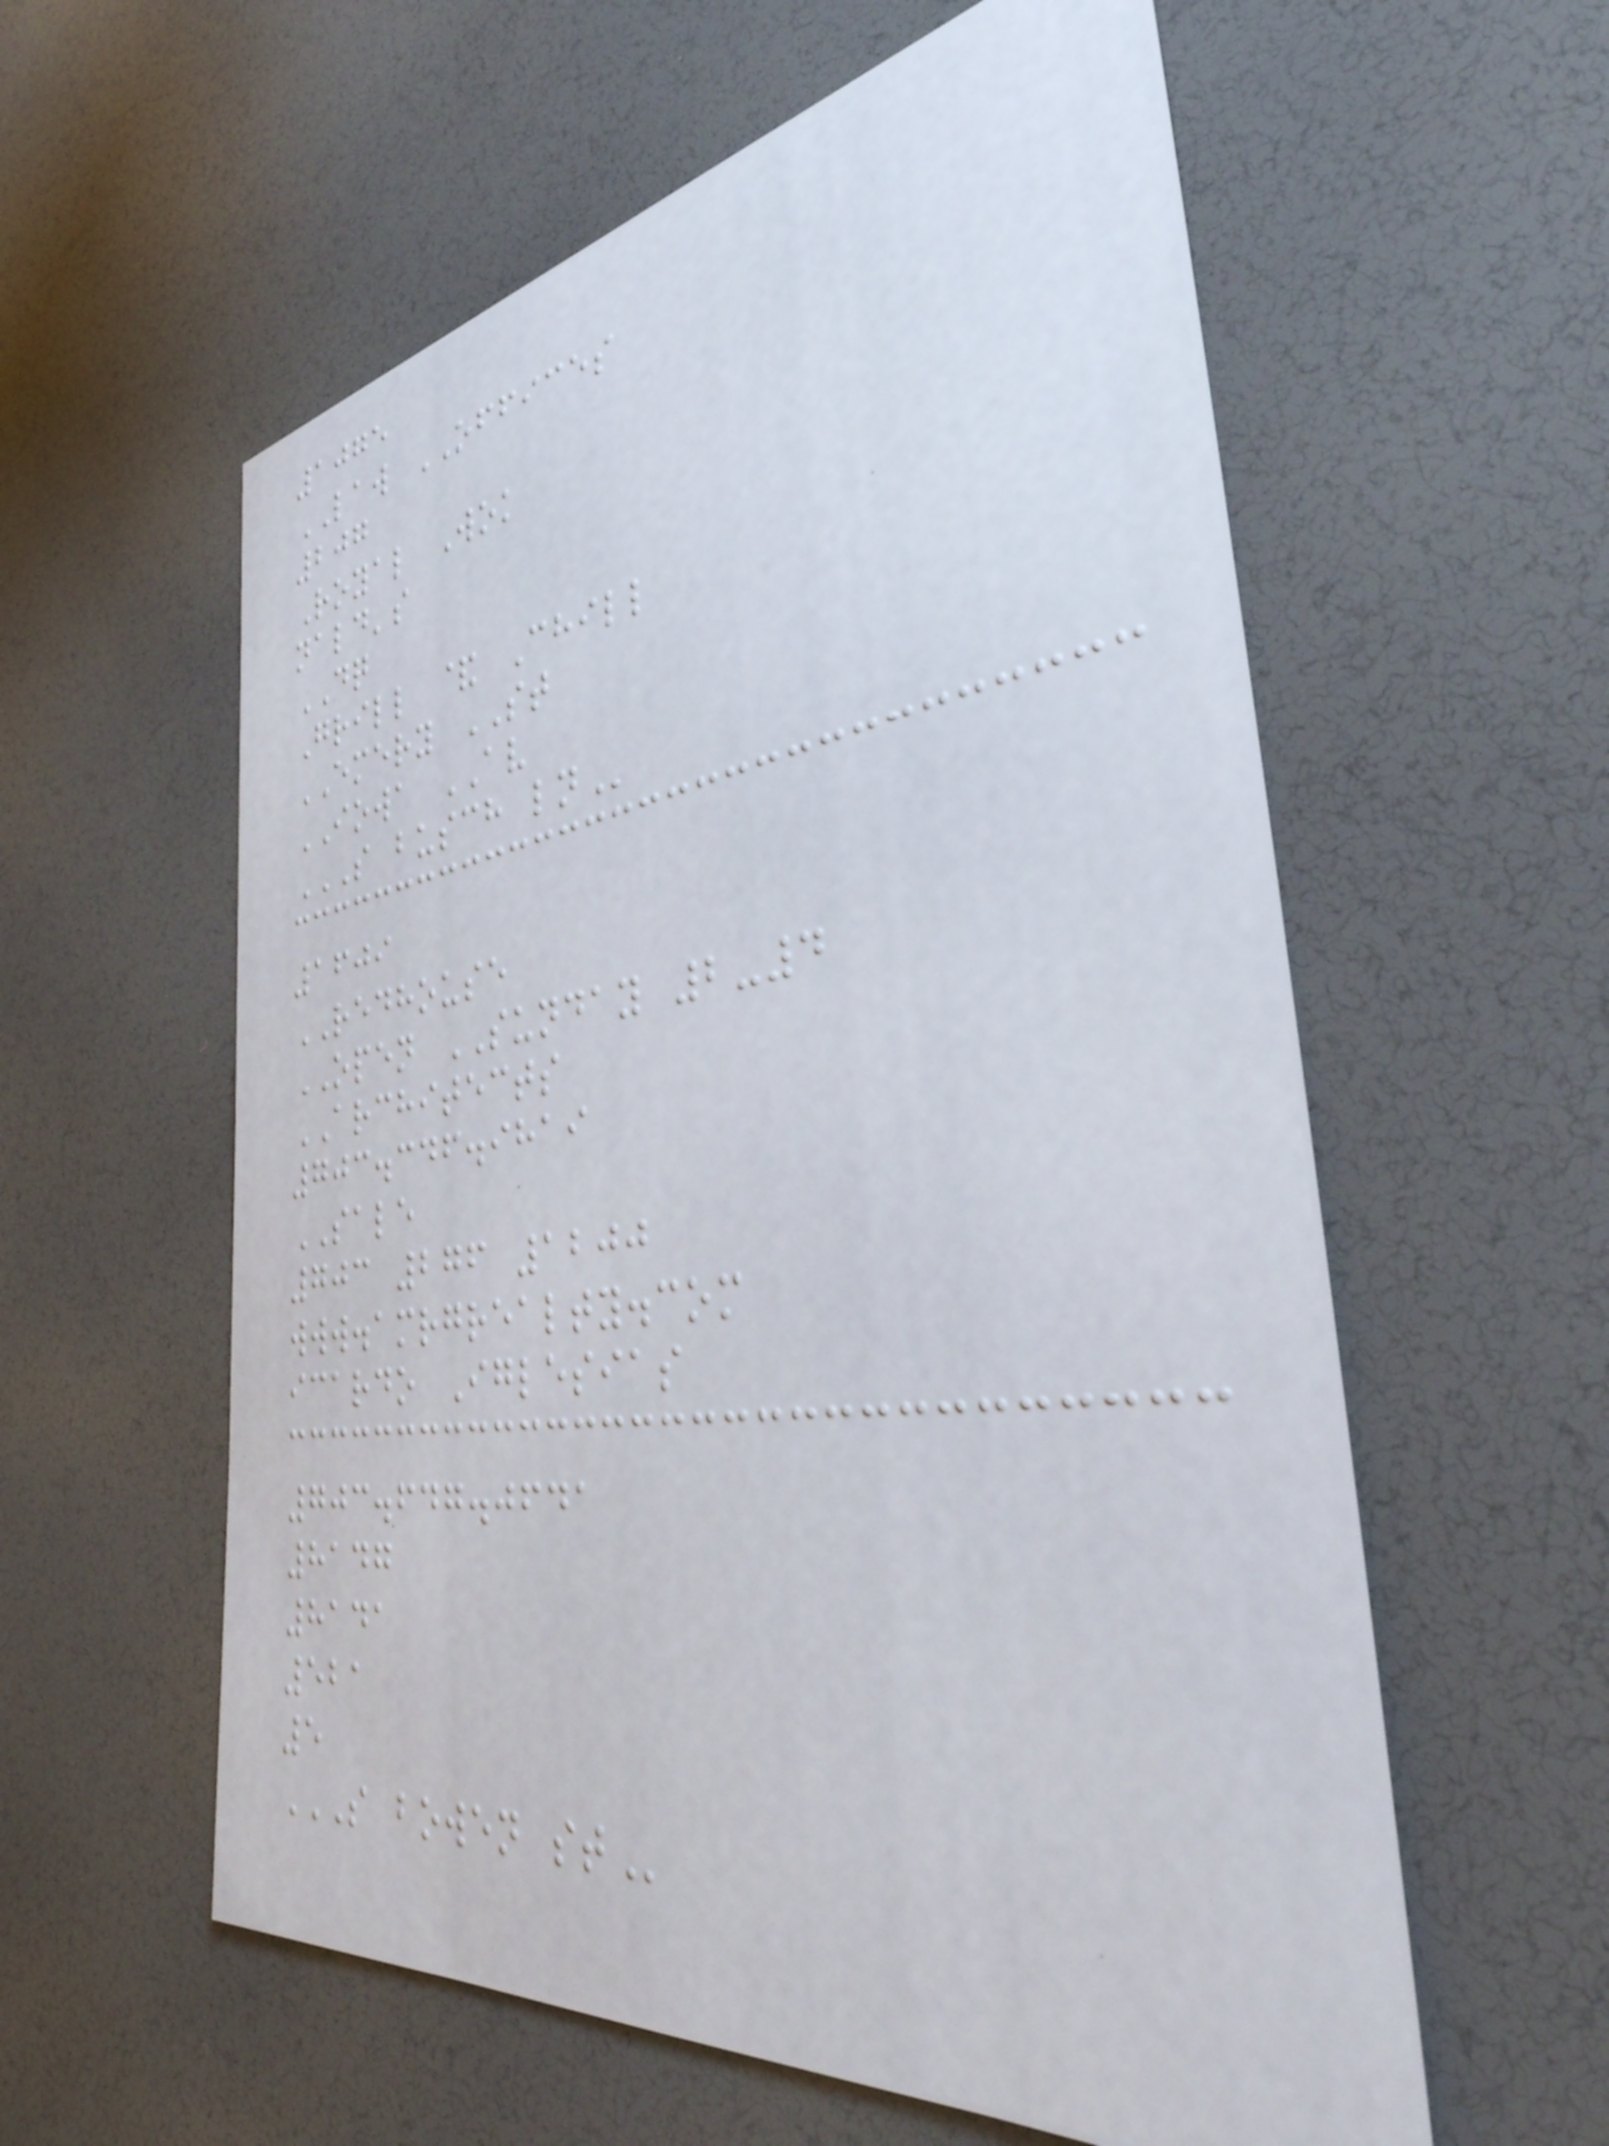1075
LAW OFFICES
207
Royal Wok
nald's
DQ
Grill & Chill
EMERY ST
IOWA AV
S BUSCH LN
1609
REDHOUSE
OPEN SUNDAY 2-4
ARCHITECTS
703.346.9819
SALE
703 276 1200
www.amrgrealty.com
icardo Iglesias
703.647.0641
8147
8141
521
5
S BOWEN ST
